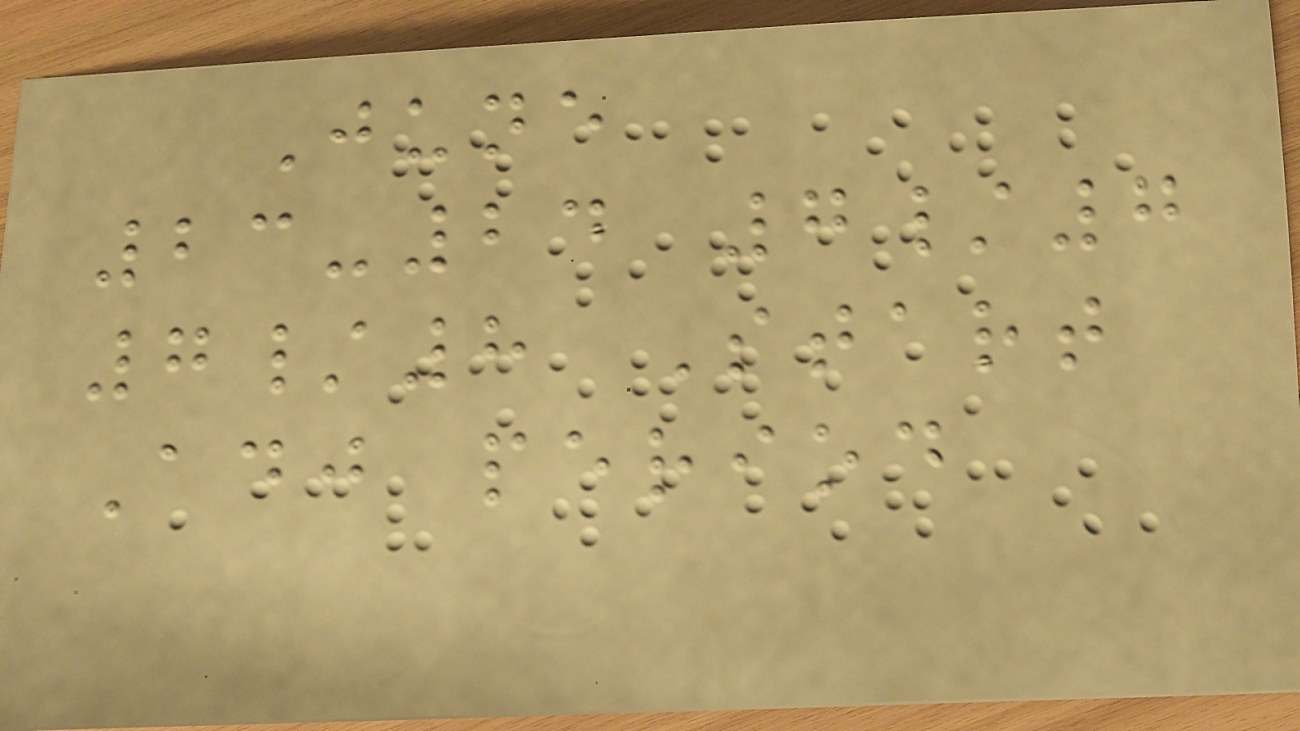June
23-24 7/7
7/8 Start
Adj period
